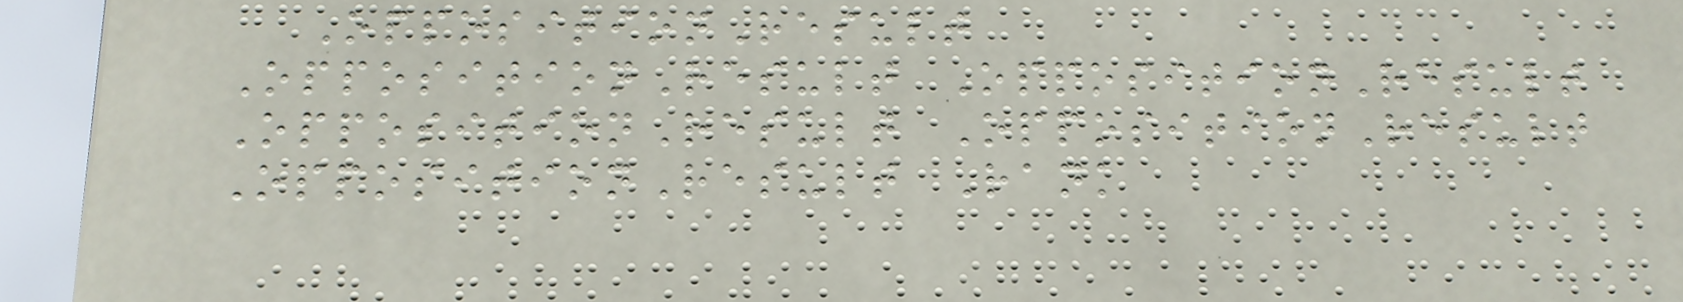OppositionResult
OppositionResult OppositionResult
OppositionResult OppositionResult
OppositionResult Rank
